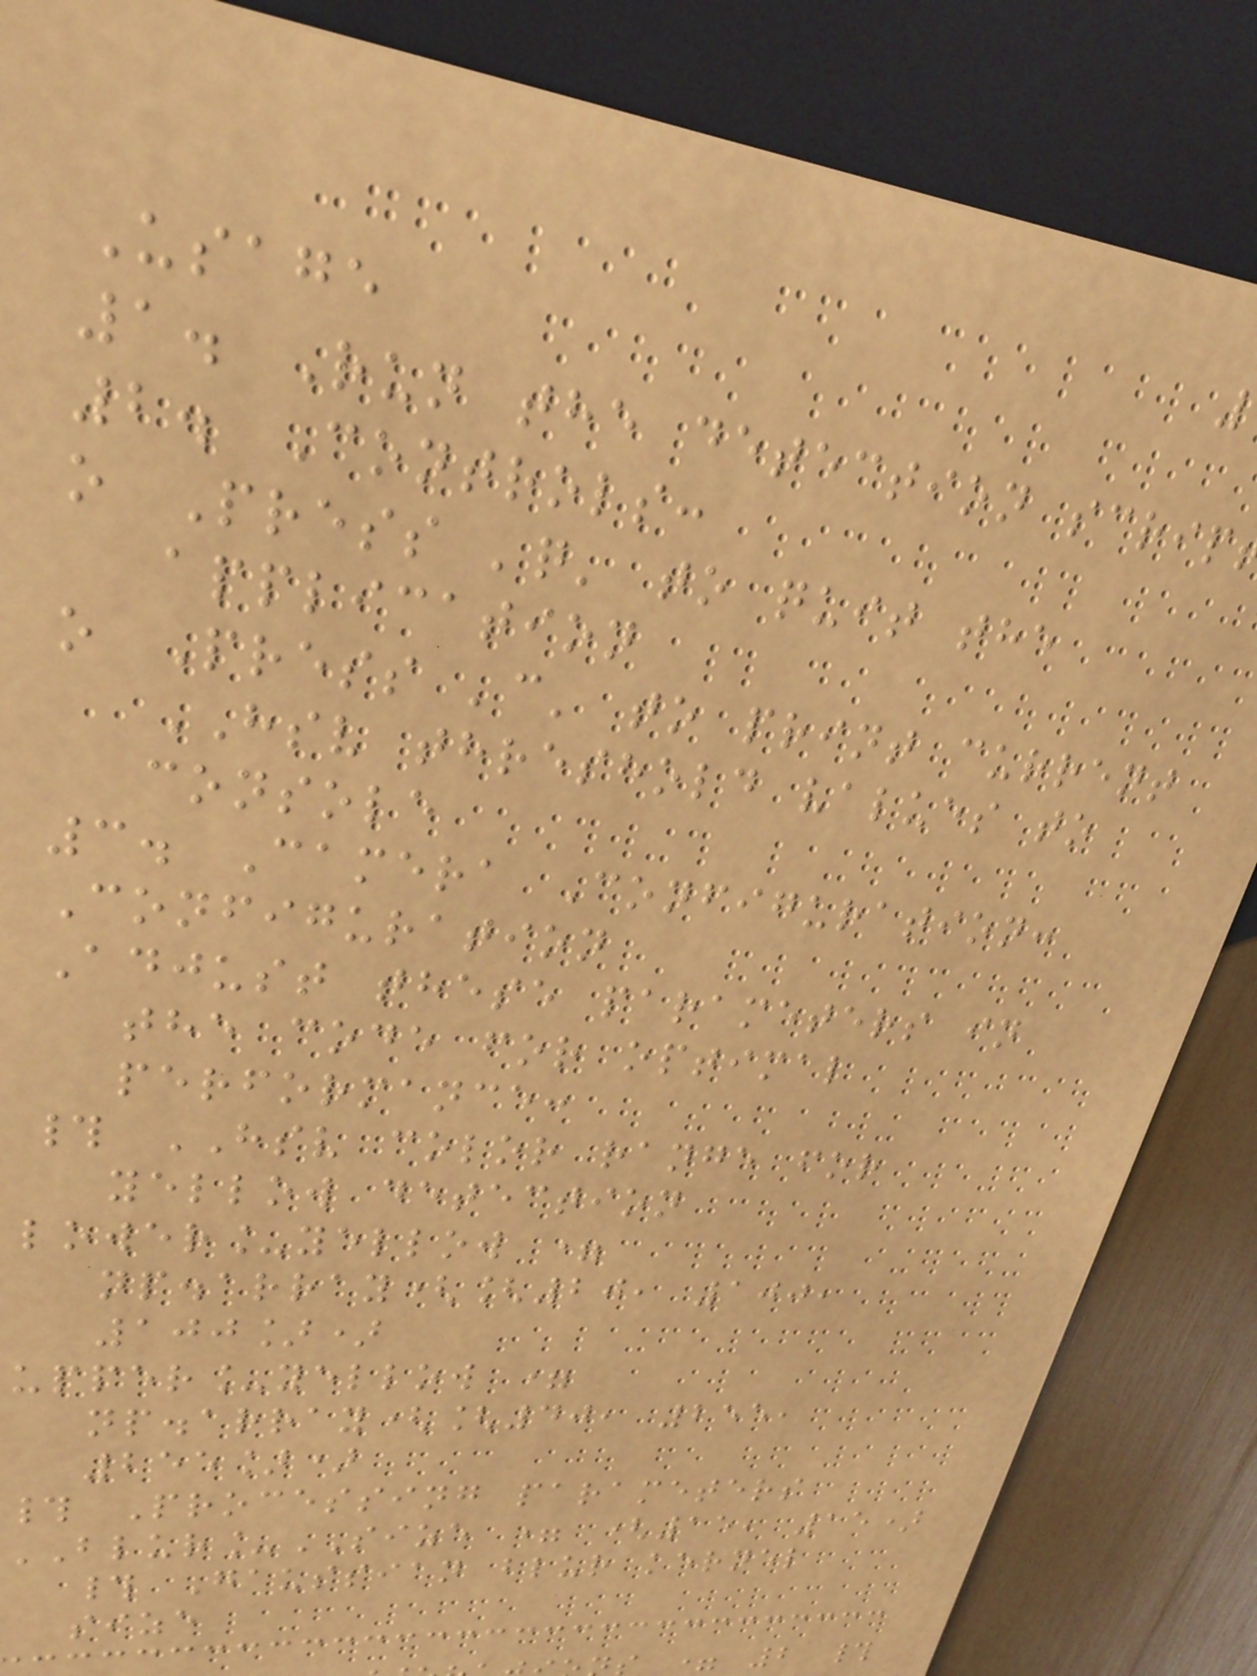Usage
1. Run the detection scrip
2. Controls:
o Press 'q' to quit the
application
o Press 'c' to print current
HSV threshold values to
console
3. Camera Configuration:
Configuration
Adjust these parameters in
the code for optimal
performance:
# HSV color range for
yellow detection
lower_yellow =
np.array([20, 100,
100])
upper_yellow =
np.array([40, 255,
255])
# Processing parameters
BLUR_SIZE = (15, 15)
# Gaussian blur kernel
size
= 2 #
